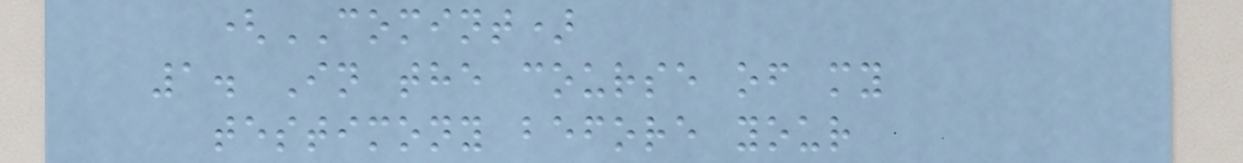(COMINT)
1. In the course of my
testimony before your
